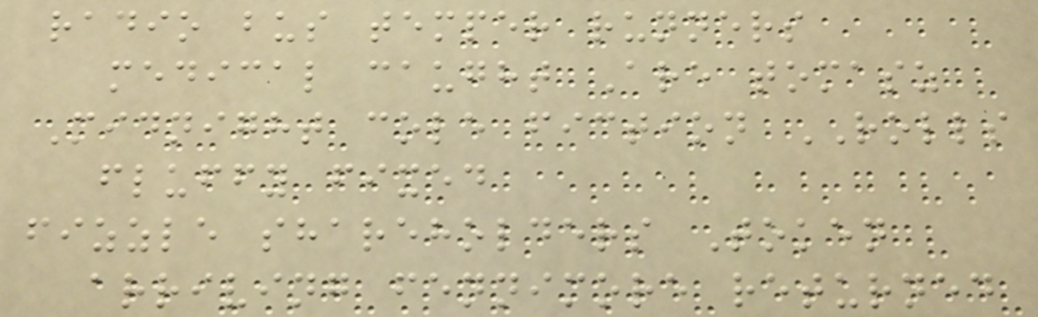radio bus temper runners
medical caught Are tomasz
Midnight cole fiction ROLLS
fluffy fixed
fizzle shareholders Token
arriving fennimore returned
